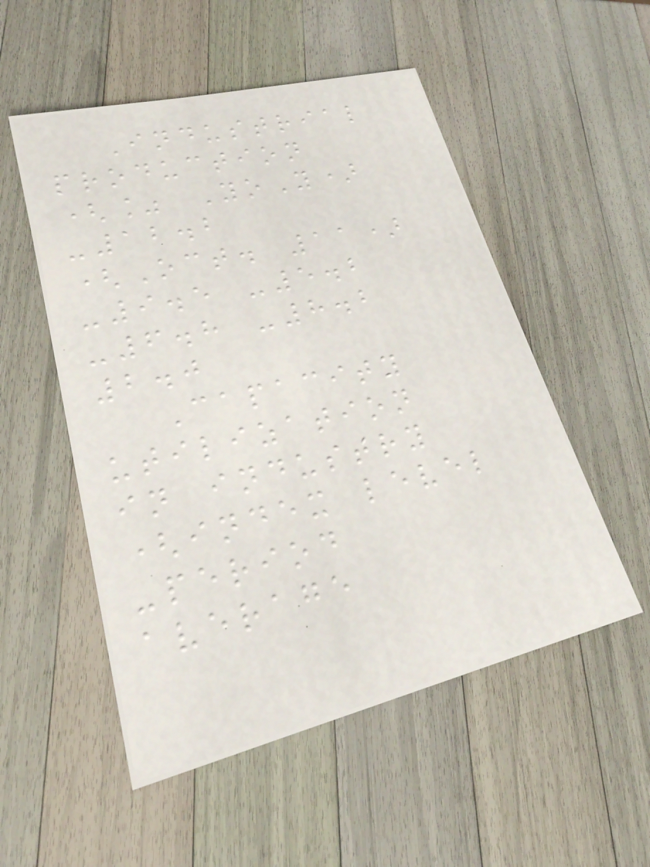Industrial
production
(% YoY)
-12.2
(Oct. 11)
-9.5 -5.2
-6.8 -8.2
2.0
Capacity
utilization
in industry
(index level
-period
average
